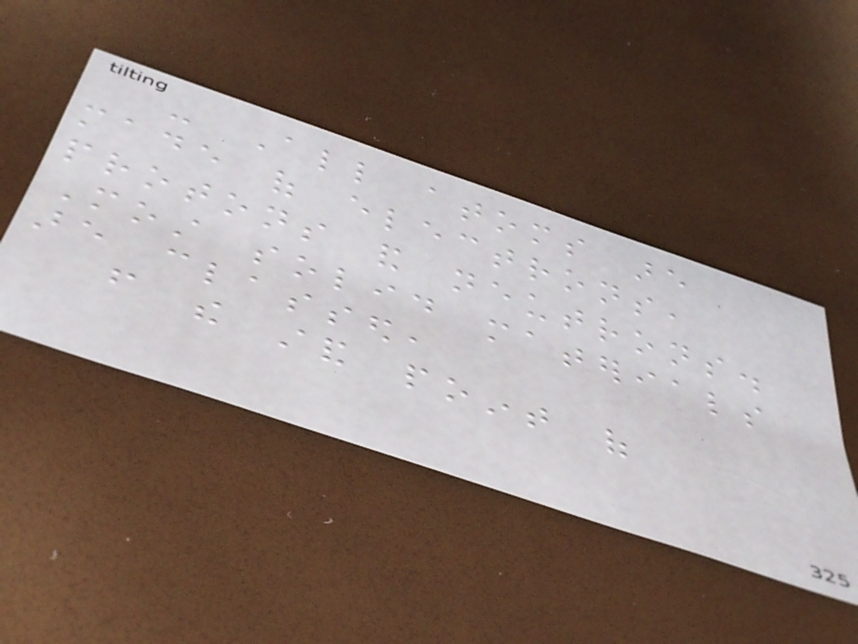- All atoms are
made of electrons,
protons and neutrons.
Most solid materials
are classed,
from the stand point of
